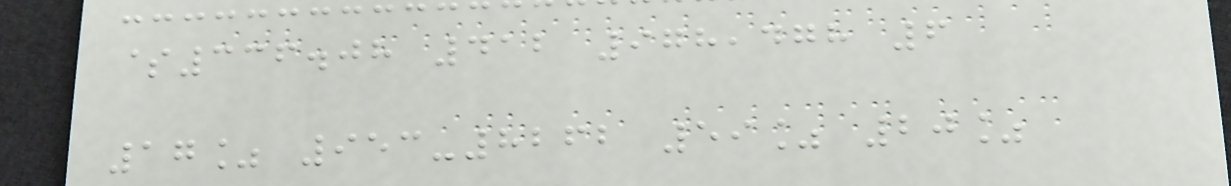$336.08 412 978,478 6
17% 953-8262 59% 20%
